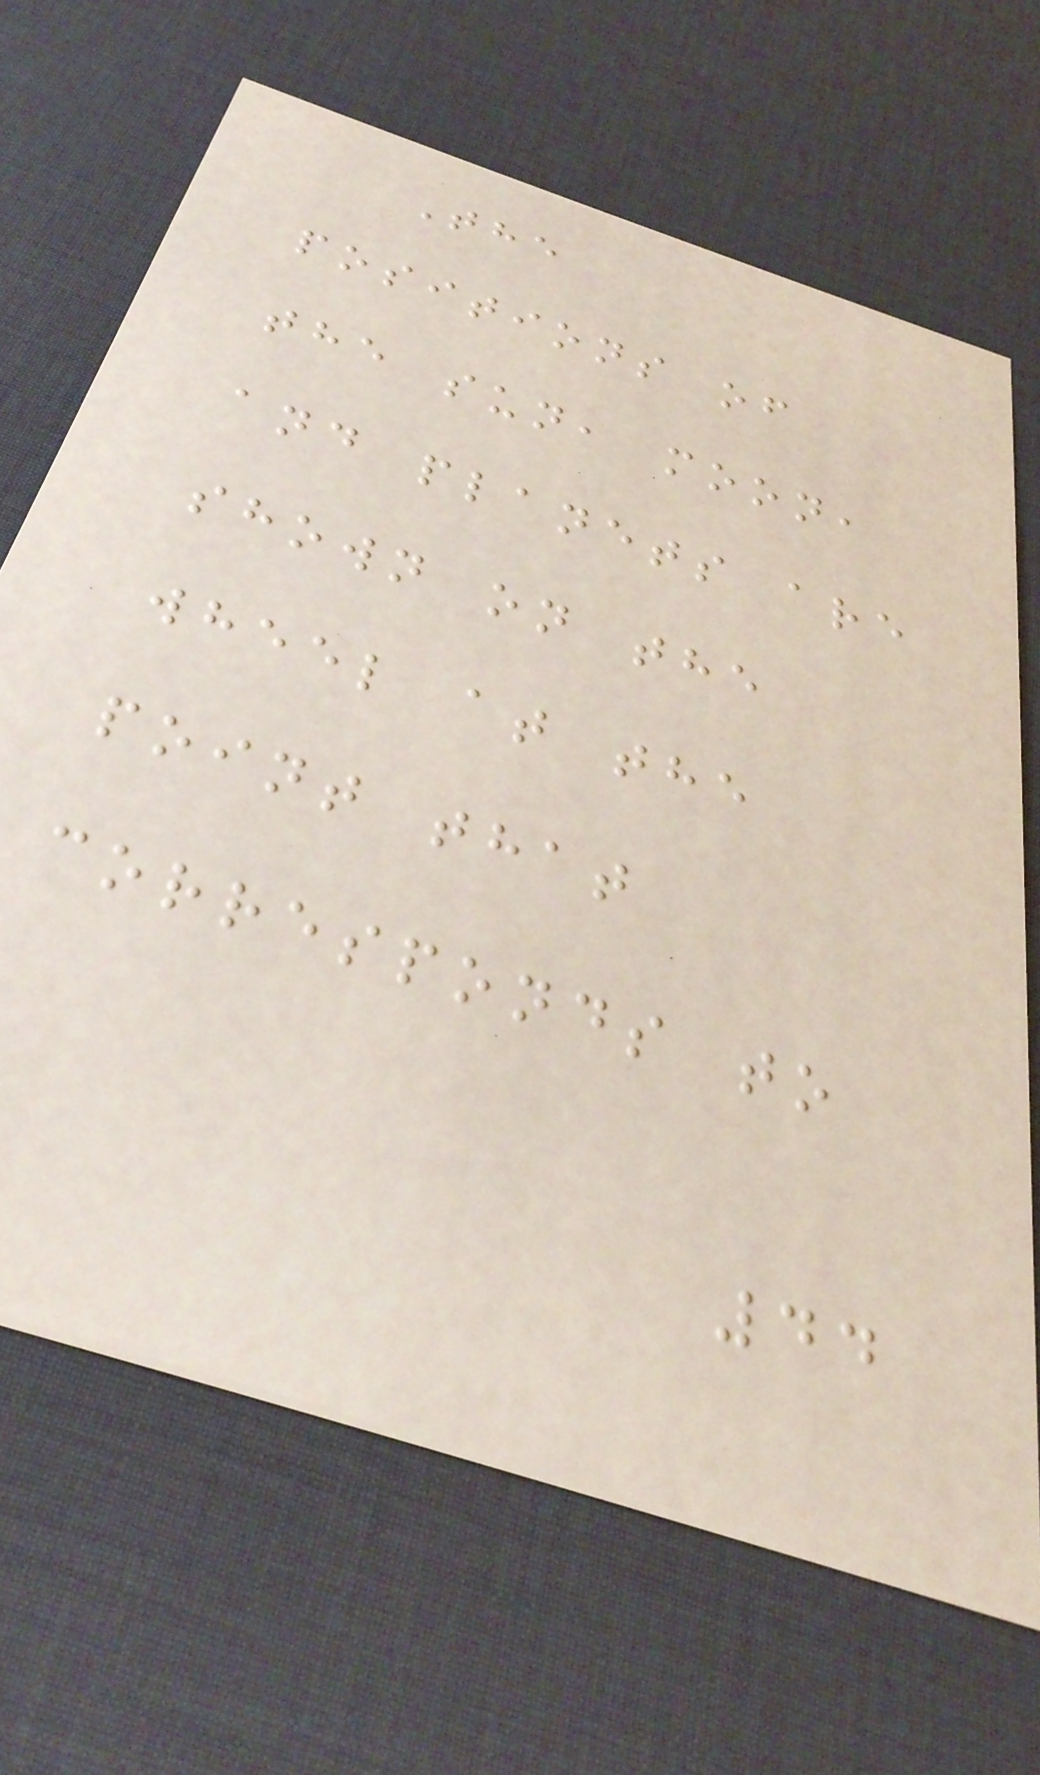The
positions of
the sun, moon,
and planets are
shown on the
wheel at the
point that
corresponds to
44
